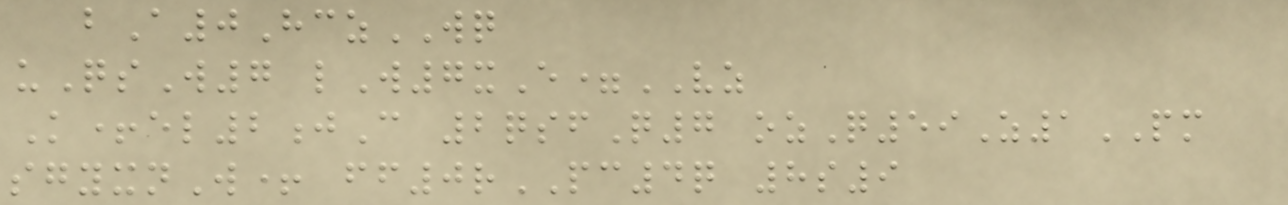bA0HczWQ
uQsW7 lW7xE=VZ
K+el2jC 2qsfQ7 ozQ59Z1PM
sgyxnW+ ff0rPC4q 8s9
